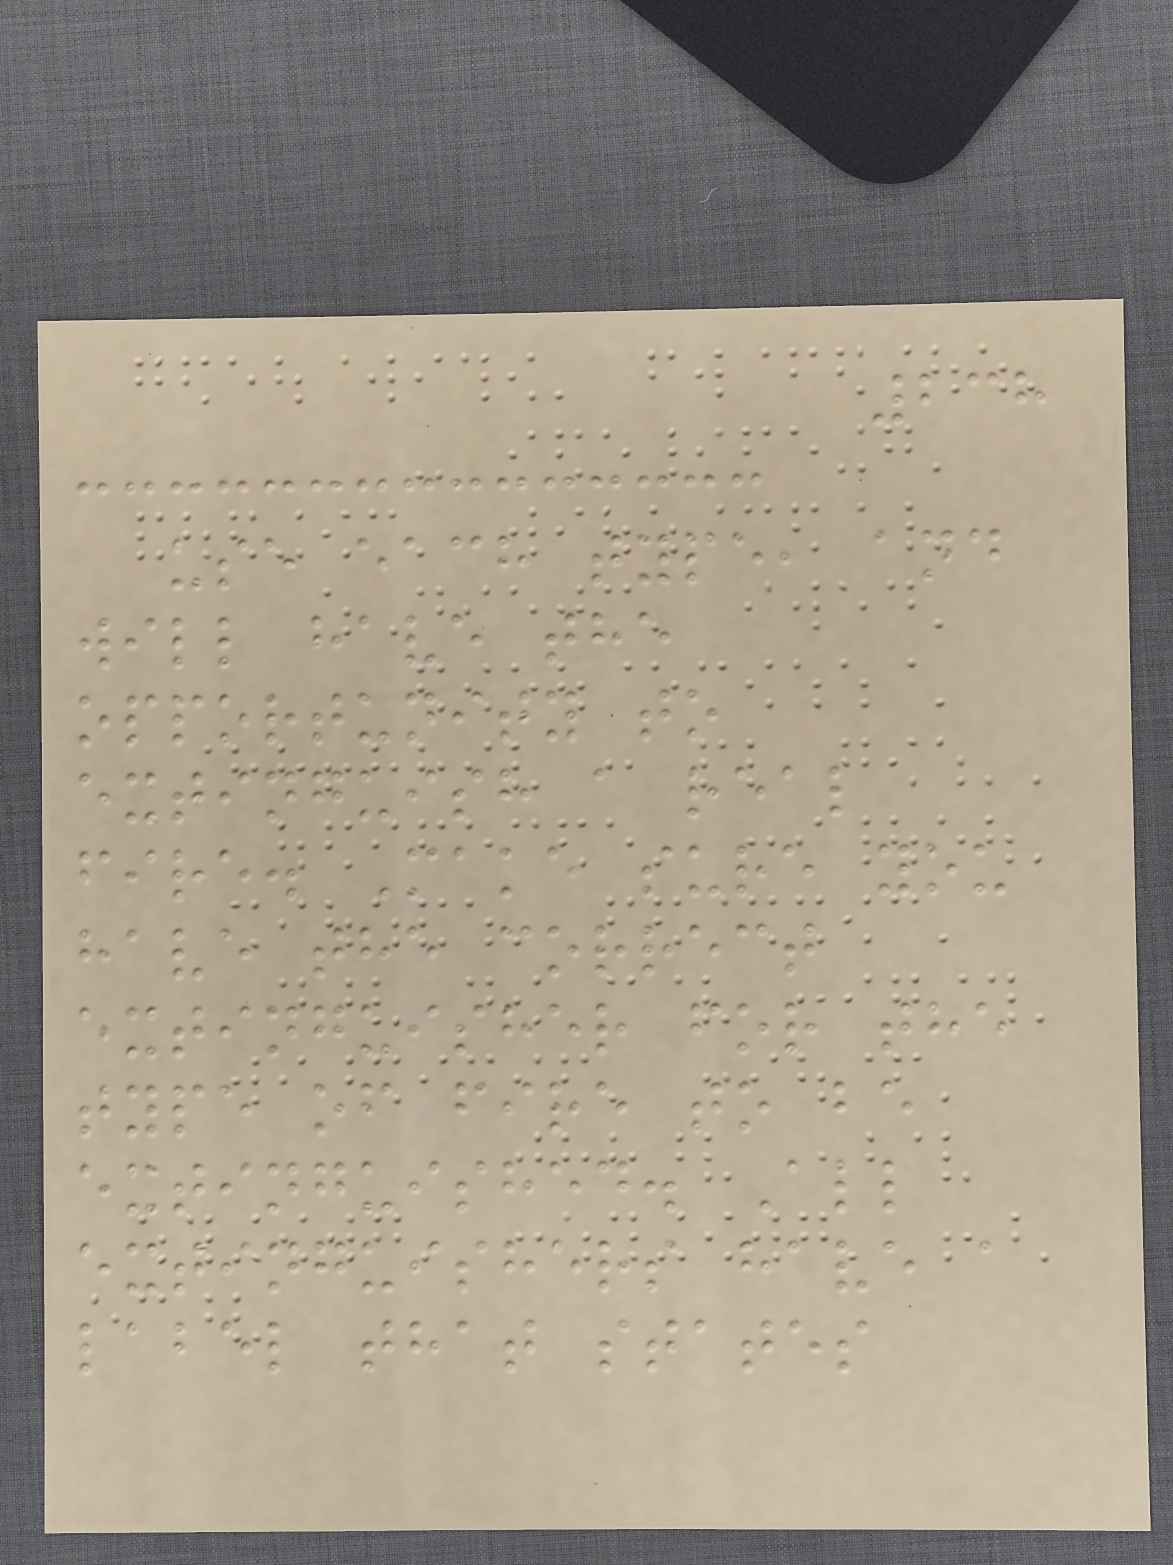238
use each type, and
will have the
opportunity to
extinguish a real
fire. Make sure you
have the correct
extinguisher for the
type of fire to be
extinguished. All
extinguishers have a
label that states
